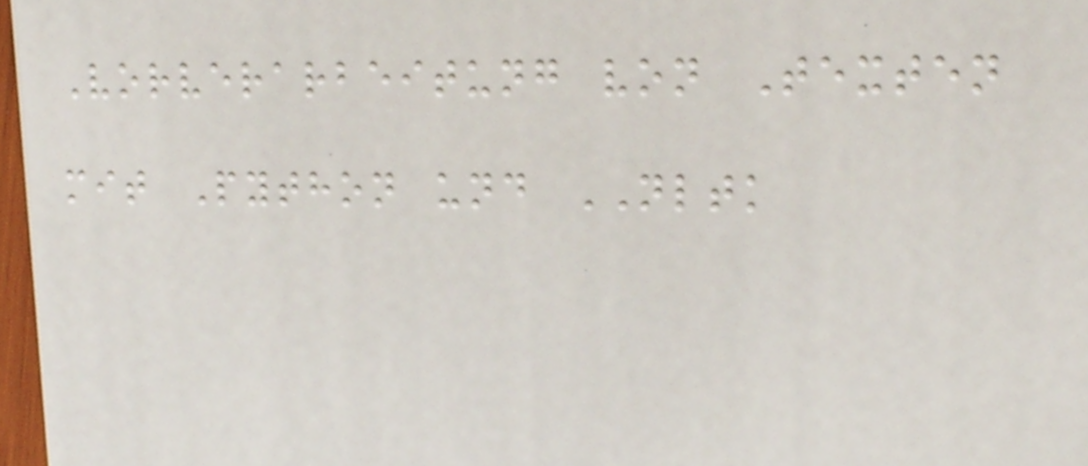Vorverarbeitung von Texten
mit Python und NLTK
